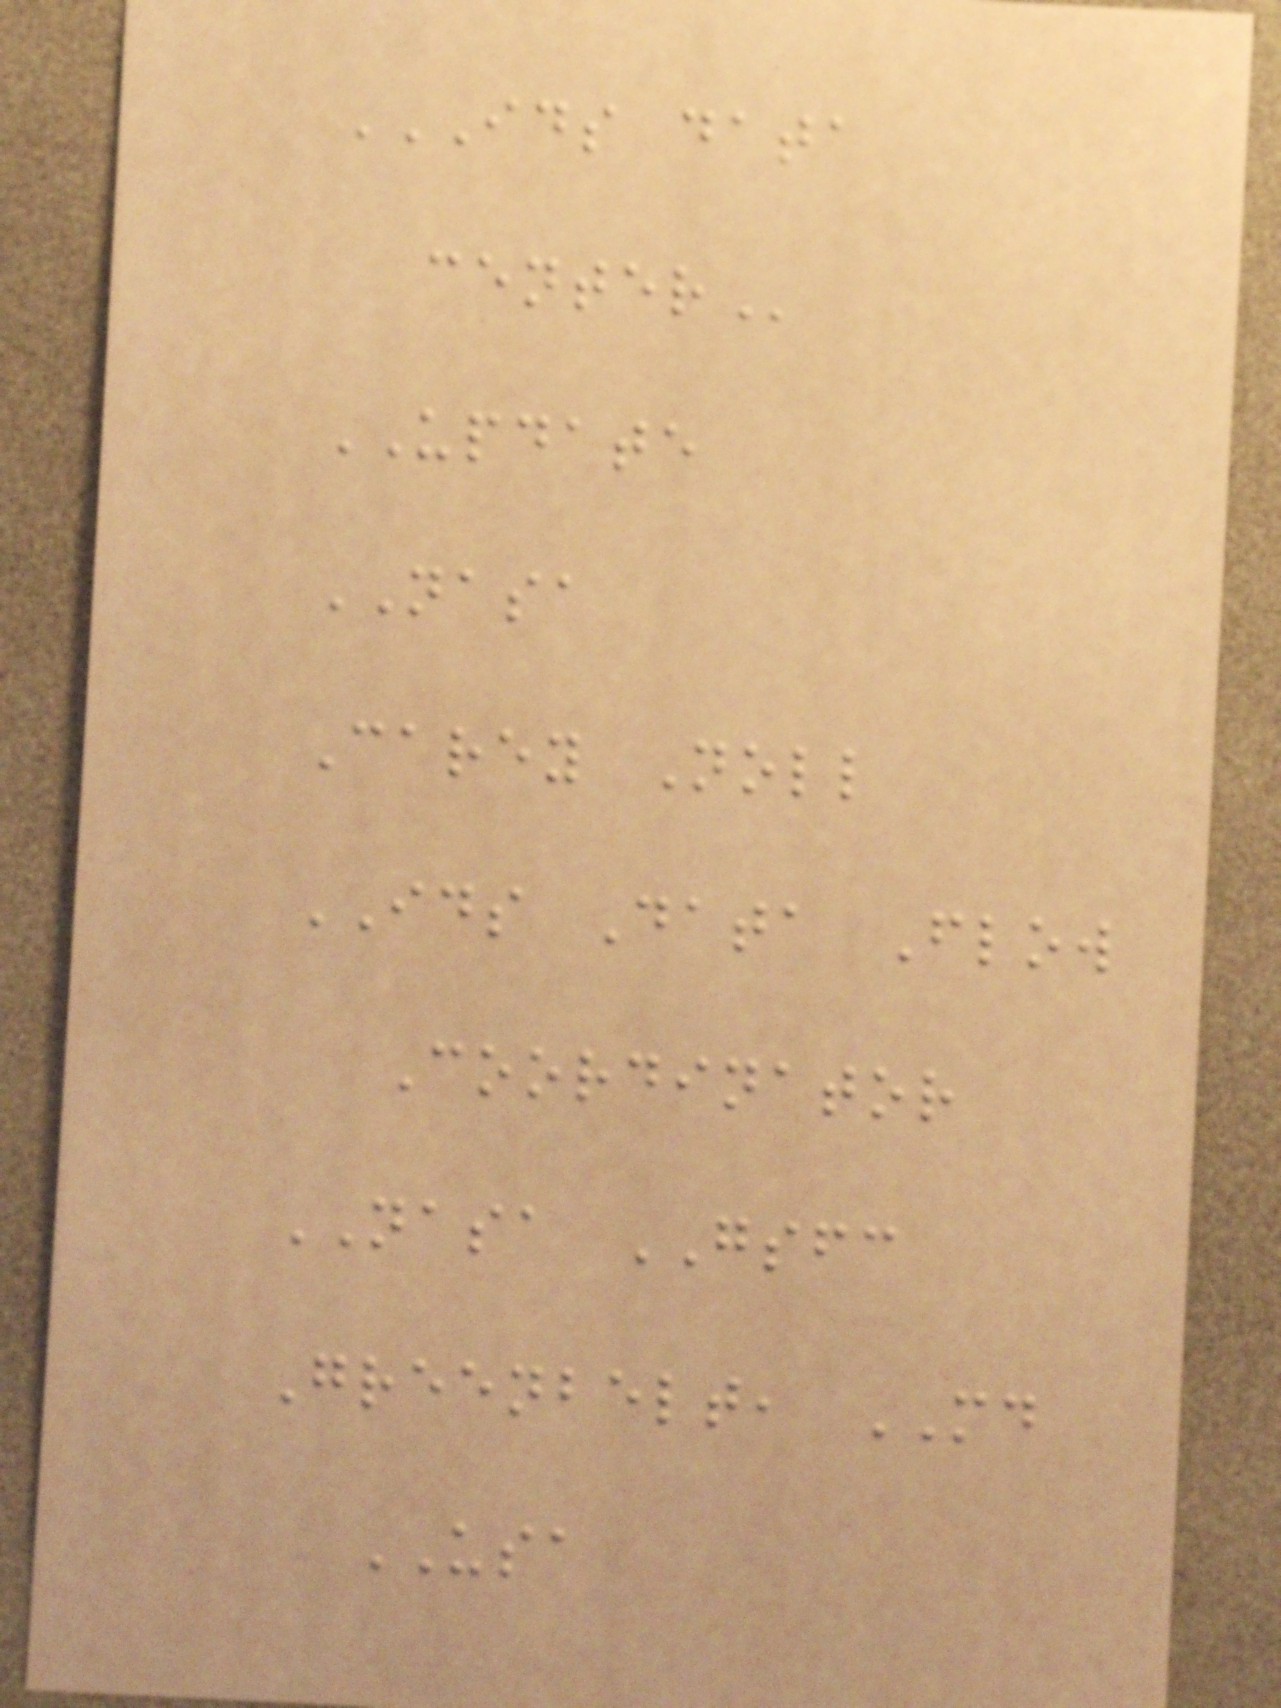IDS DATA
CENTER
UPDATE
NASA
Carey Noll
IDS Data Flow
Coordinator
NASA GSFC
Greenbelt, MD
USA
